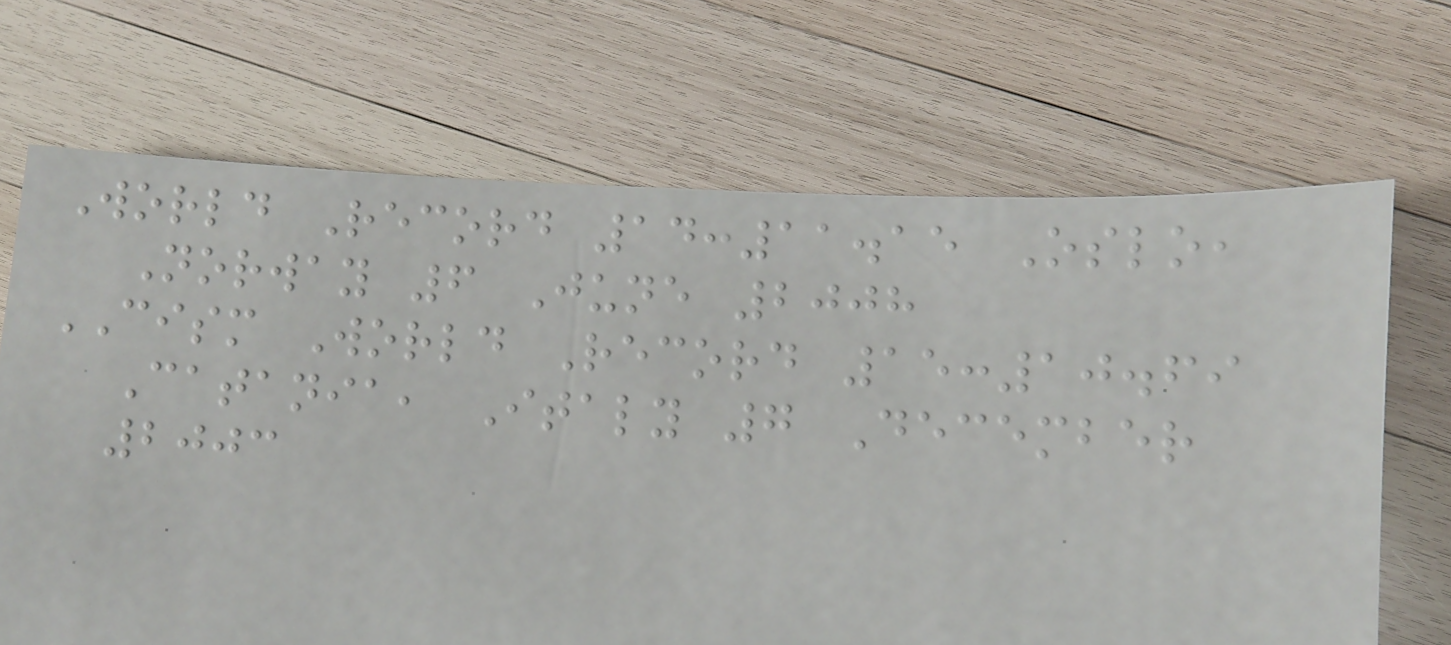World Record 14:11.15 Oslo,
Norway 6 June 2008
CISM World Record 15:10.69
Catania, Italy 7 December
2003
